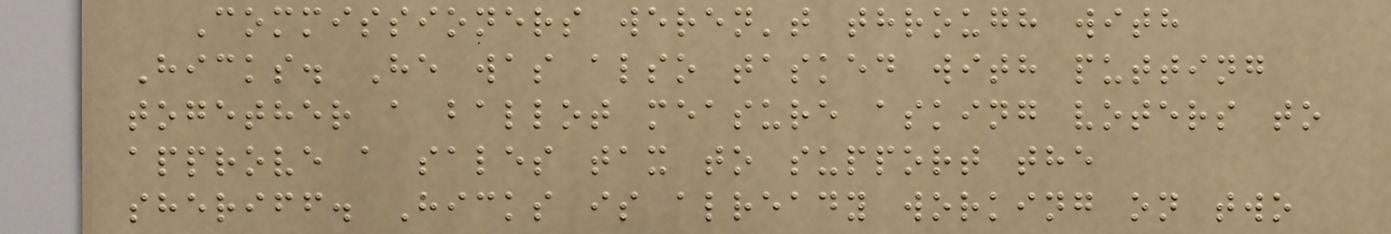Commissioners weren't through with
Hicks. He was also tasked with putting
together a ballot measure asking voters to
approve a sales tax to support the
sheriff. Hicks is already working on two
